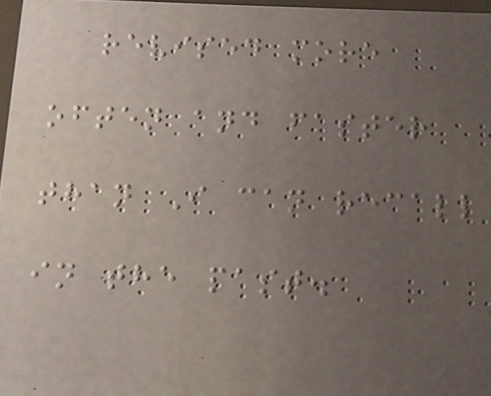revised more
often and faster
than I can recall
in the past.
